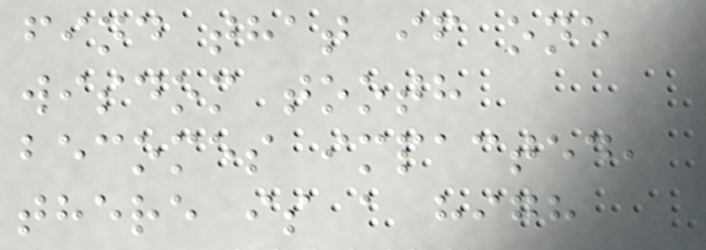find that if one
wisdom tooth
becomes impacted,
there is a high
